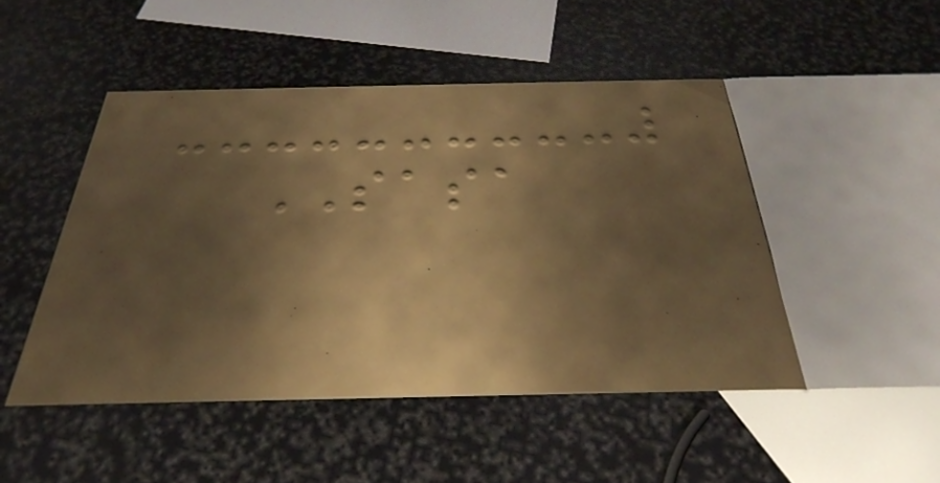SASA
